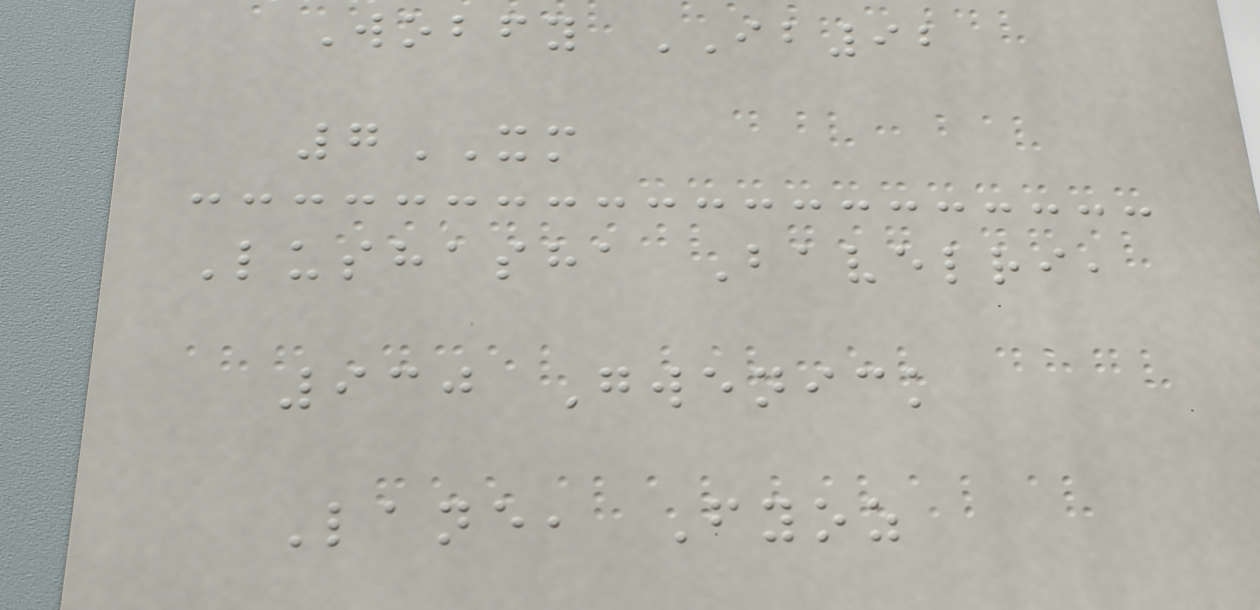Wobfy IB92
7XM
Lushasha Bavelri,
930 Gwenick
Lane, Fyoz
